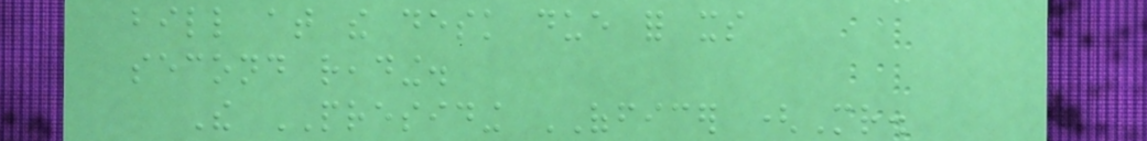bill at the desk due for its
second reading.
The PRESIDING OFFICER (Mr.
